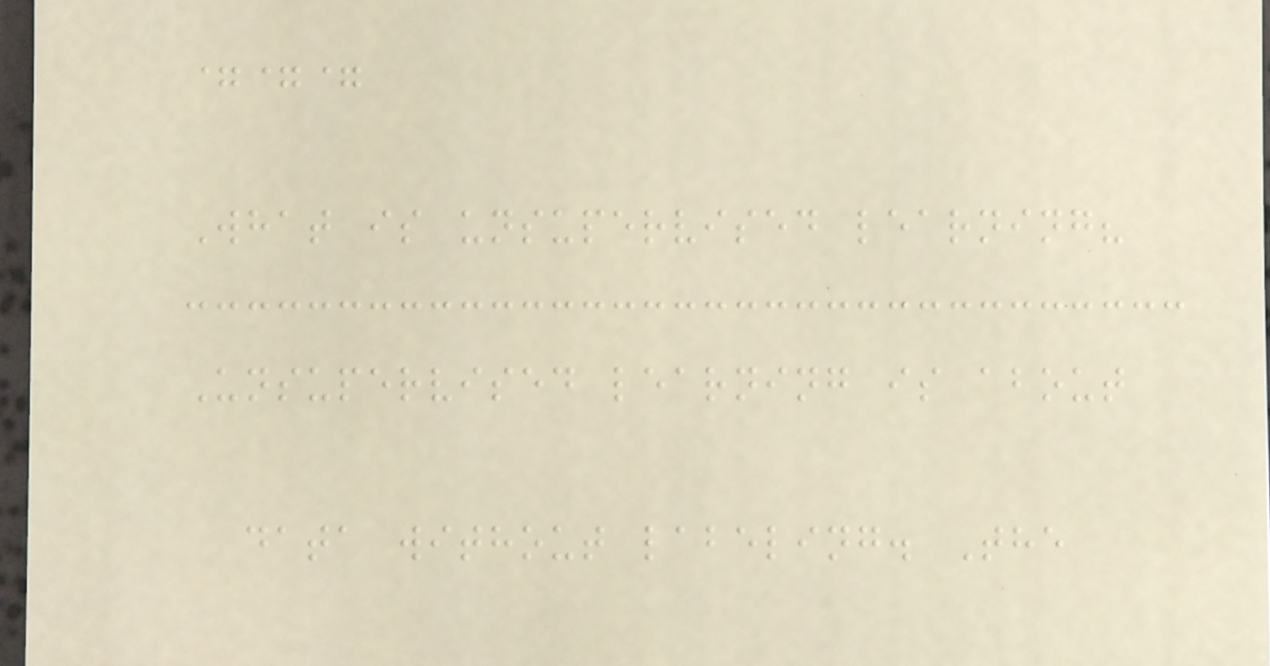===
What is unsupervised learning?
Unsupervised learning is about
data without labeling. The
